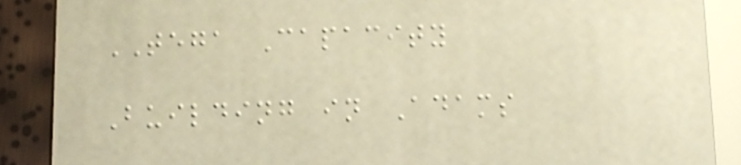TEGA Capacity
Building in Adams
